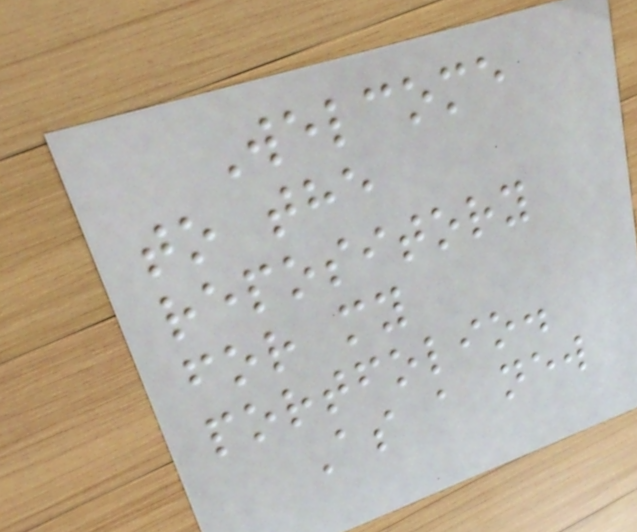Welcome
to the
repository
for my
portfolio.
As a new
